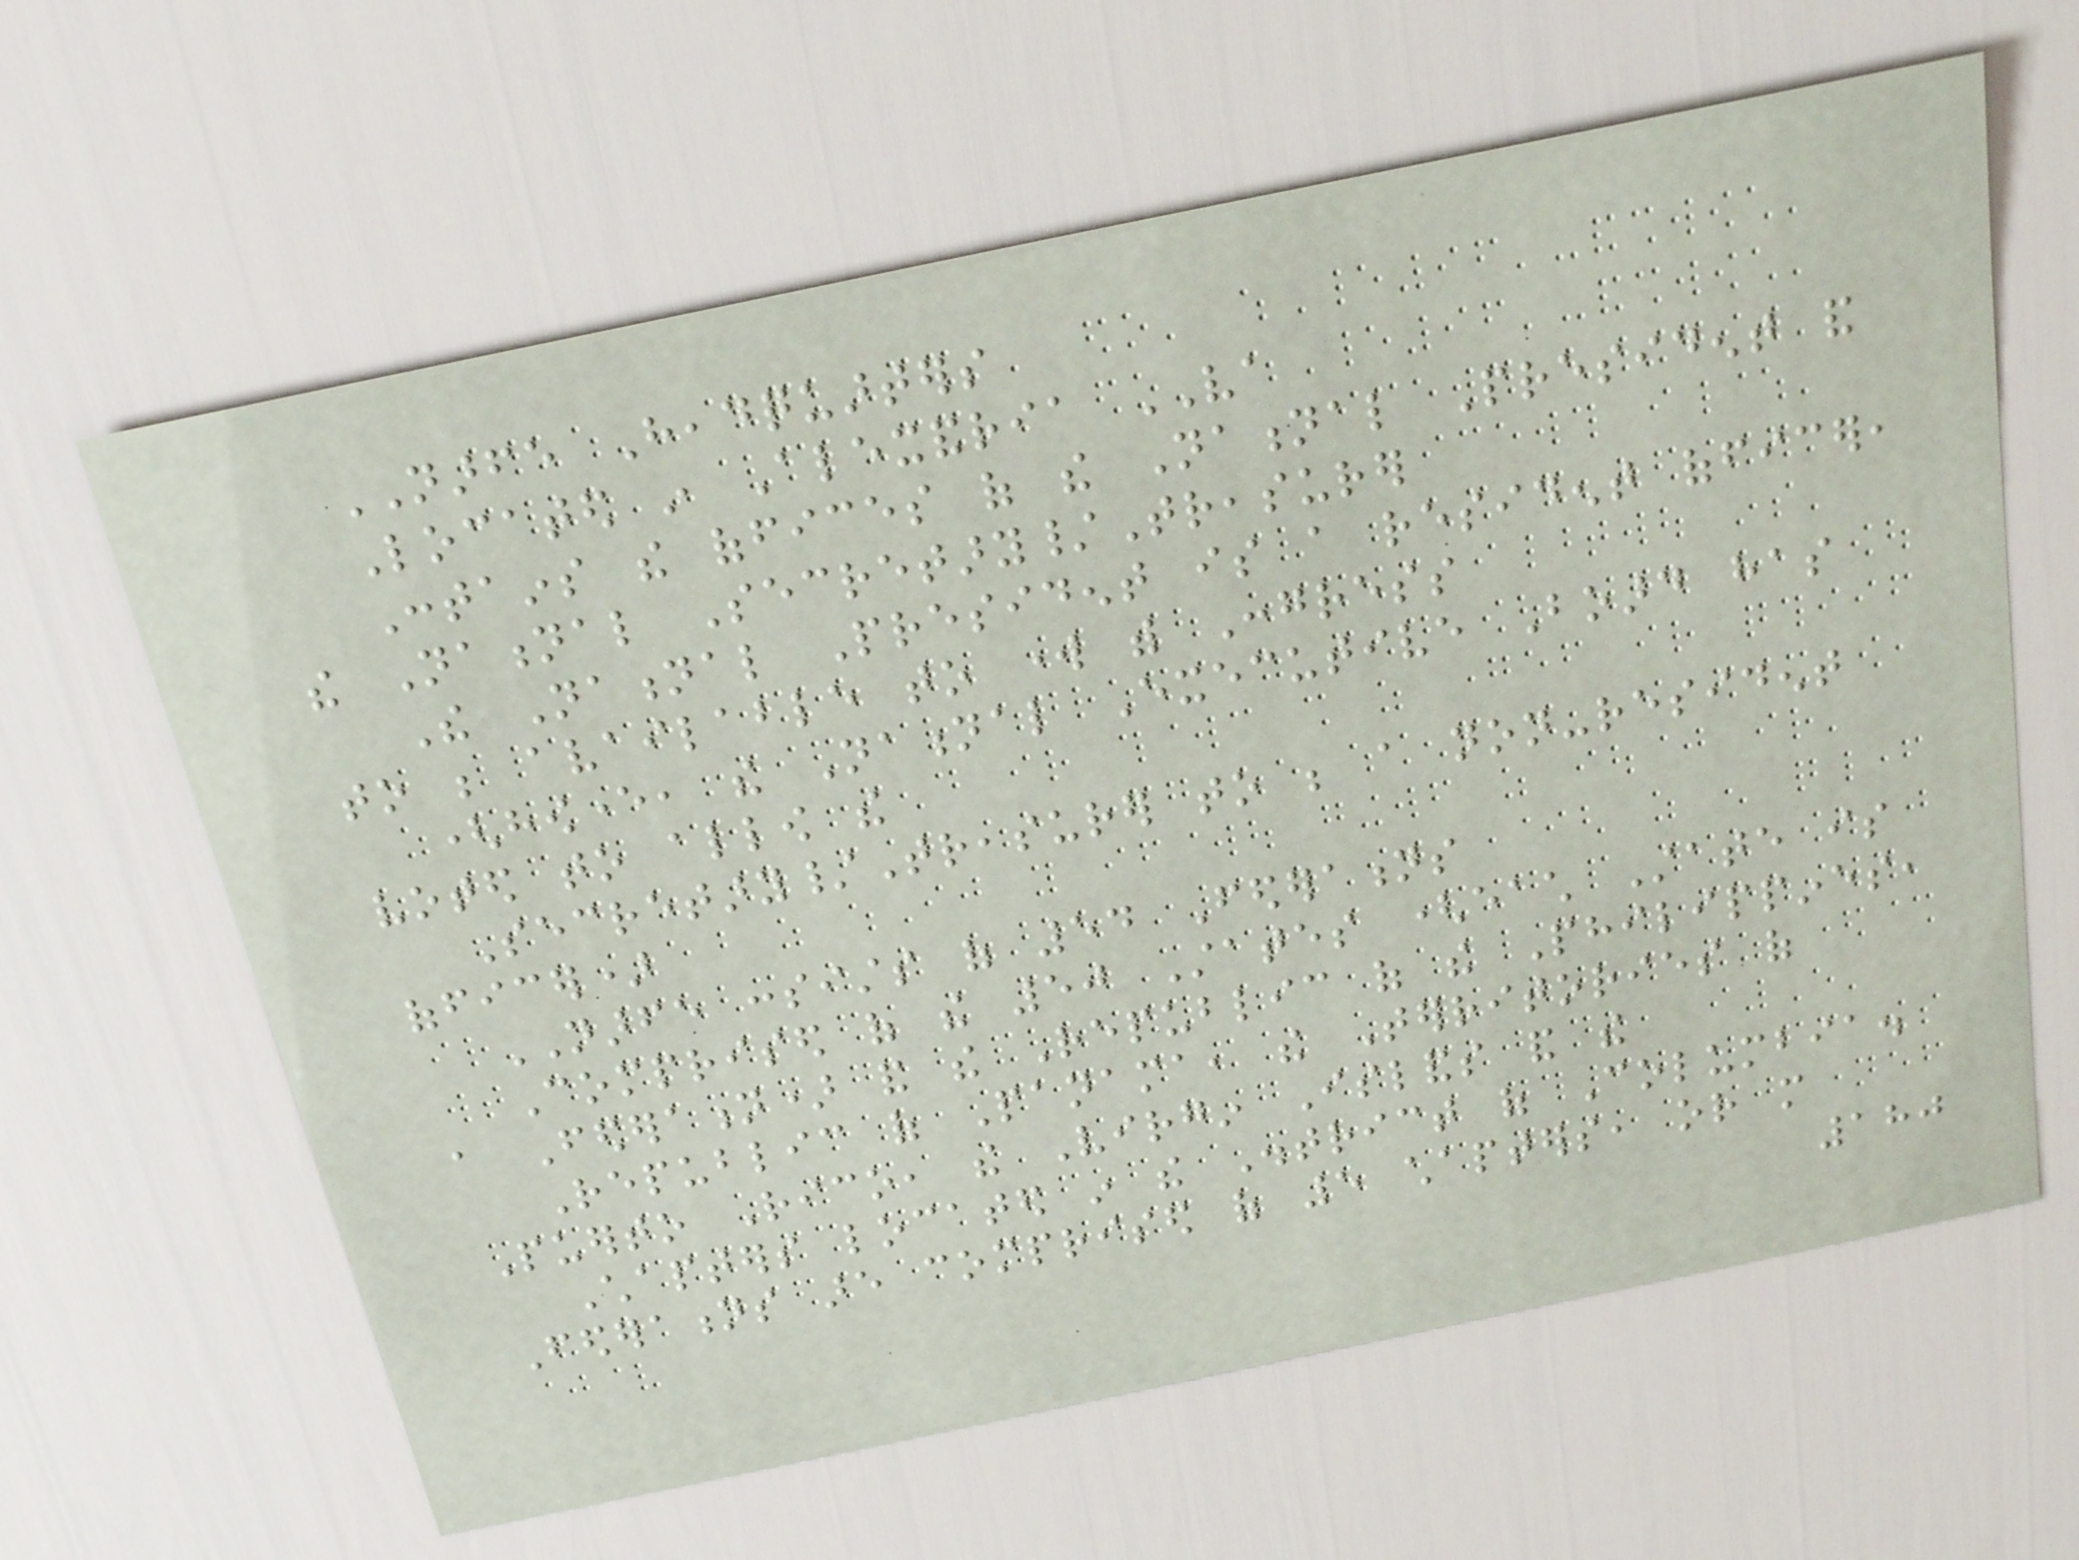NARFE Headquarters
Located in Alexandria VA
Contains the offices of the National President and
the National Secretary/Treasurer
The National President is a resident officer,
to be available to work with Congress
(however, the National Executive Board has
voted to allow the
Secretary/Treasurer to be a non-resident
officer)
NARFE consists of 54 Federations
Comprised of the 50 States (each State is
a Federation) and the Republic of the Philippines,
Republic of Panama, the Territories of
Puerto Rico, the Virgin Islands and the
Chapters located in the District of Columbia.
Federations are comprised of 5 chapters, or more
180
